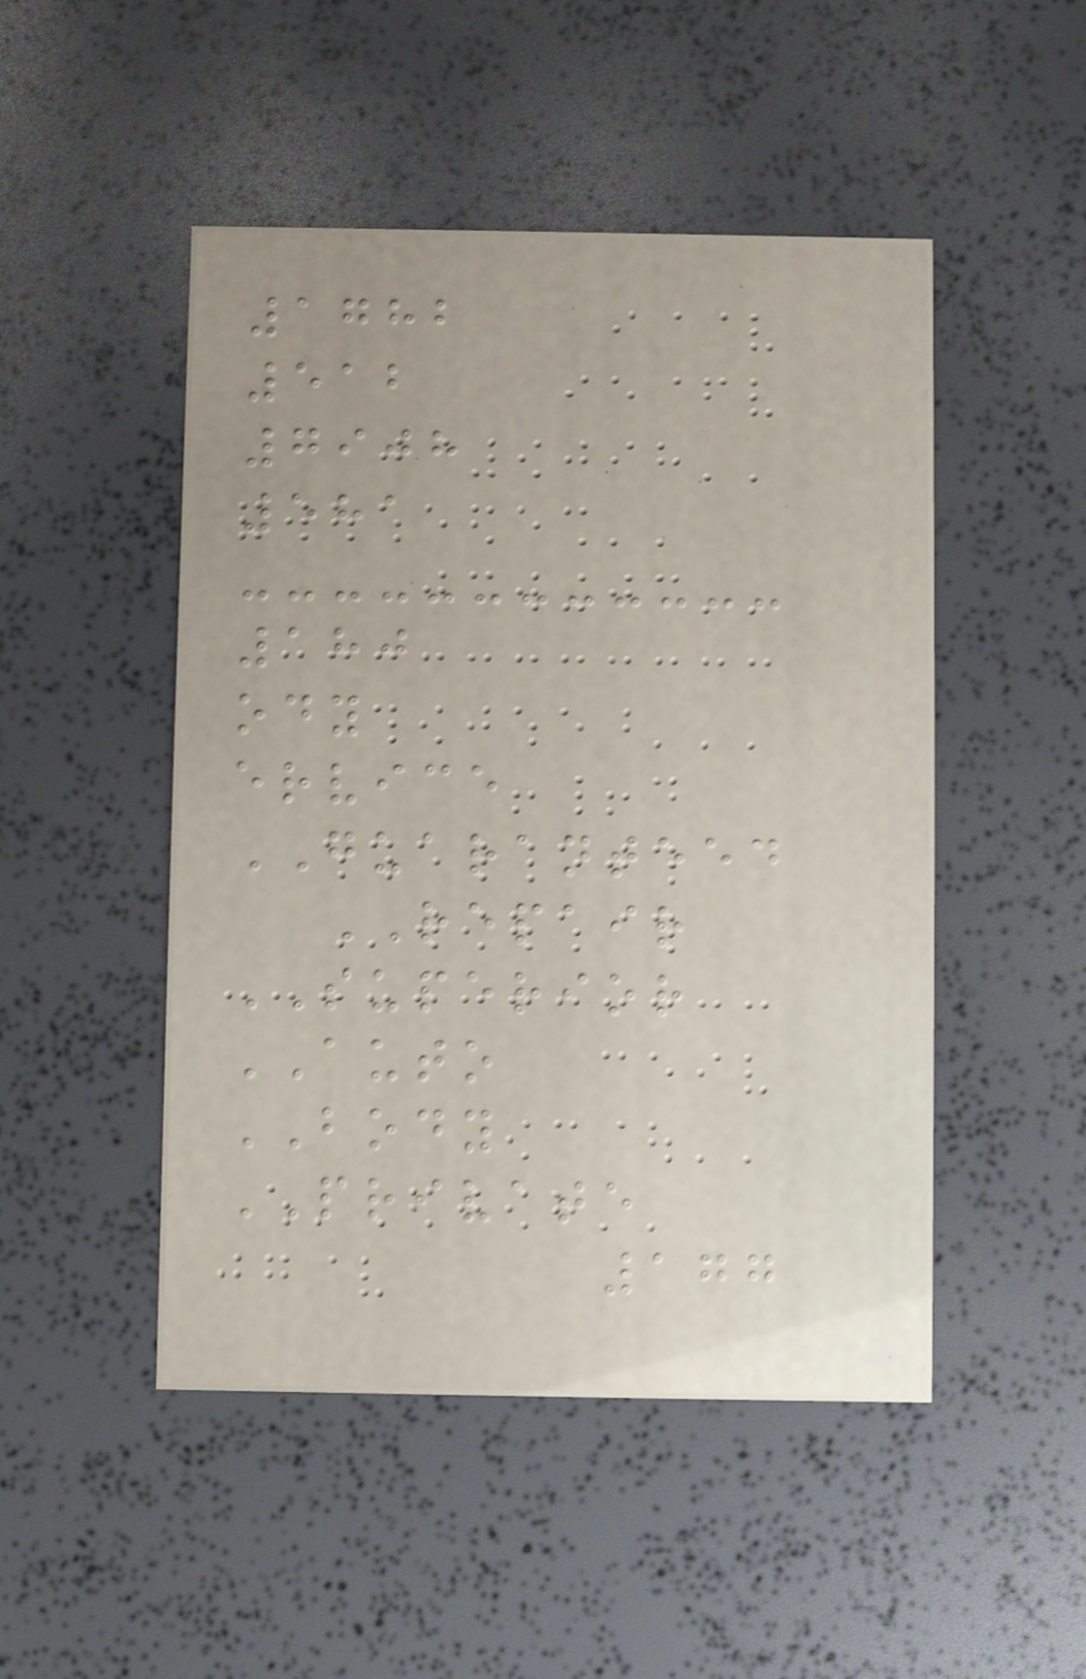1782
512
7908
581
180
ody
ervice
GUARANTEED
REPAIR
SUPERIOR
AUTO
BODY
PRIVATE
177
